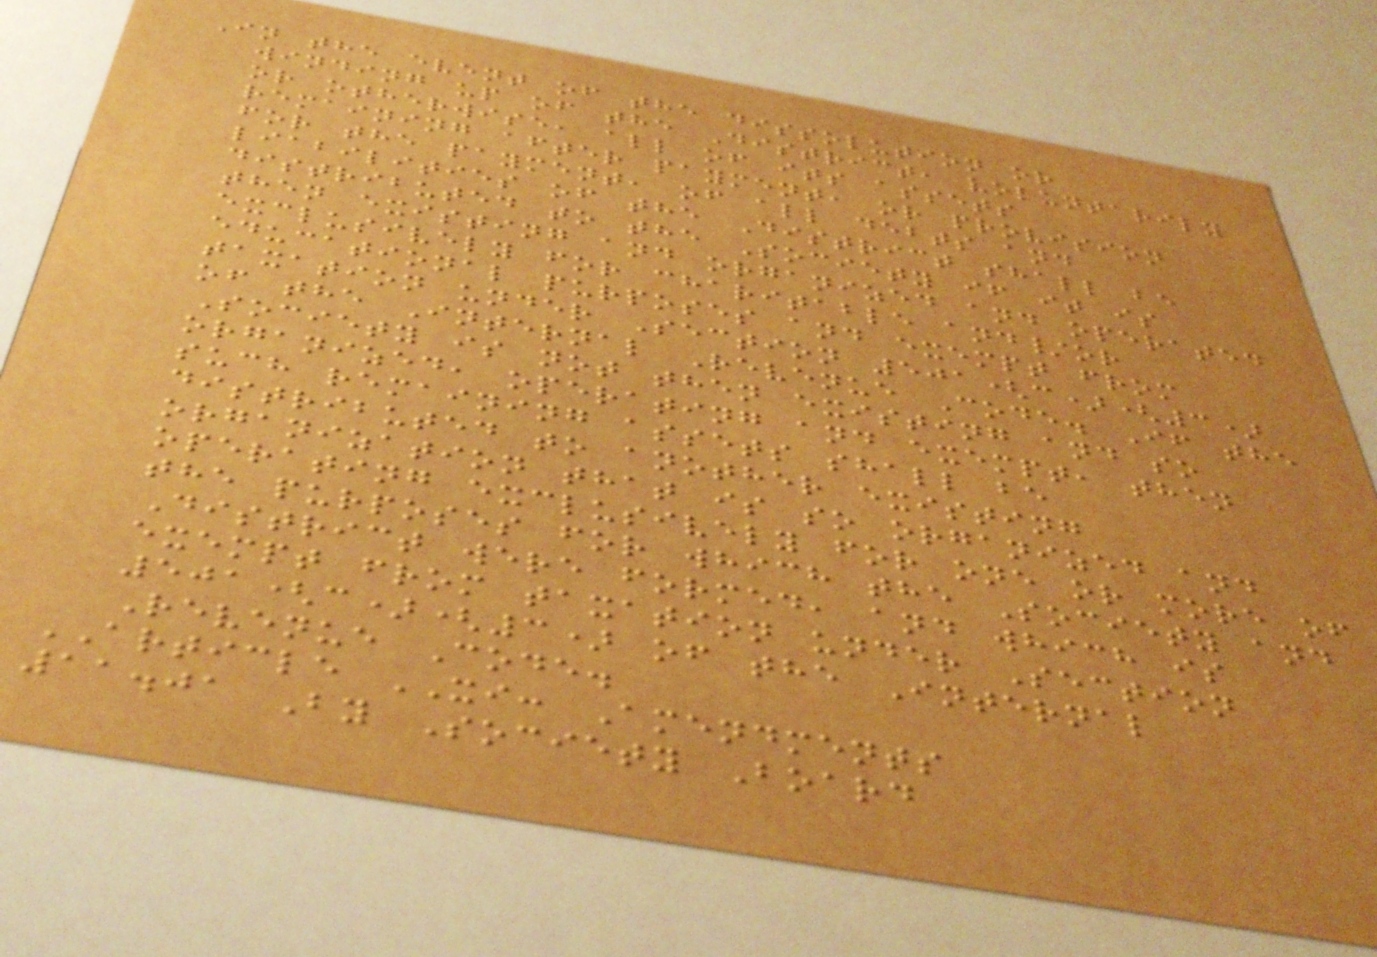In the event of the dissolution or
winding up of the District, voluntarily
or otherwise, all of its assets
remaining after payment, or provision
for the payment, of all debts and
liabilities of the District shall be
distributed to the Society if it is
then existing and organized and operated
exclusively for charitable and/or
educational purposes and exempt from
taxation under Section 501(c)(3)
of the Internal Revenue Code. If the
Society is not then existing and so
organized, operating and exempt, then
such remaining assets shall be
distributed to another existing
organization that is so organized and
operating exclusively for one or more of
the purposes for which the Society and
District were formed, and which is
exempt from taxation under Section
501(c)(3) of the Internal
Revenue Code.
ARTICLE XI: Amendments
11.01 By Society Board
